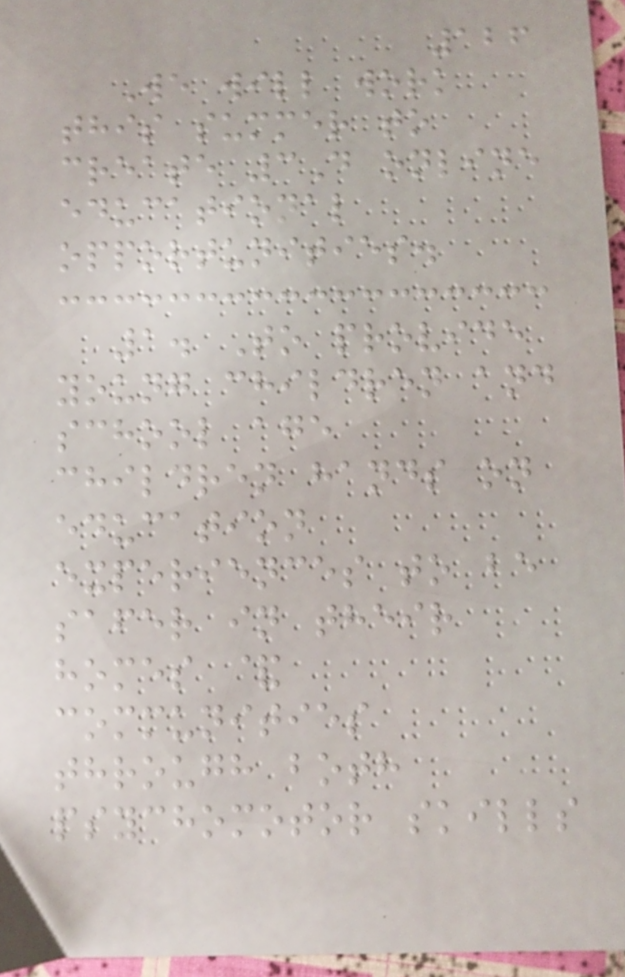126
We will work
this summer to
create 3D online
educational
opportunities.
1. To provide
young children and
school age
children hands on
education
experiences to be
safer in their
homes &
communities
through both
psychomotor skills
